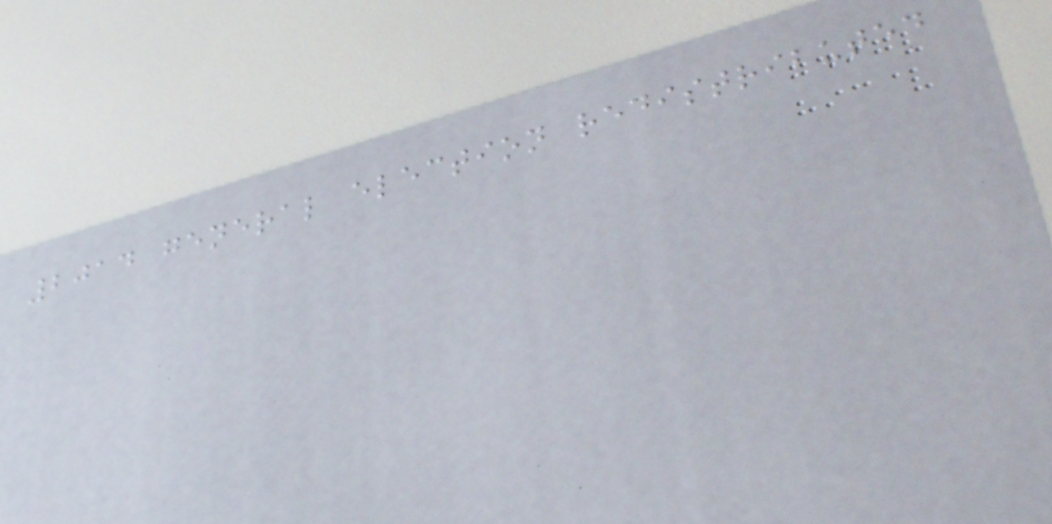2014 general election redistributed
